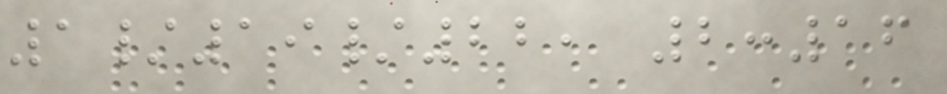1/19/22, 2:16
